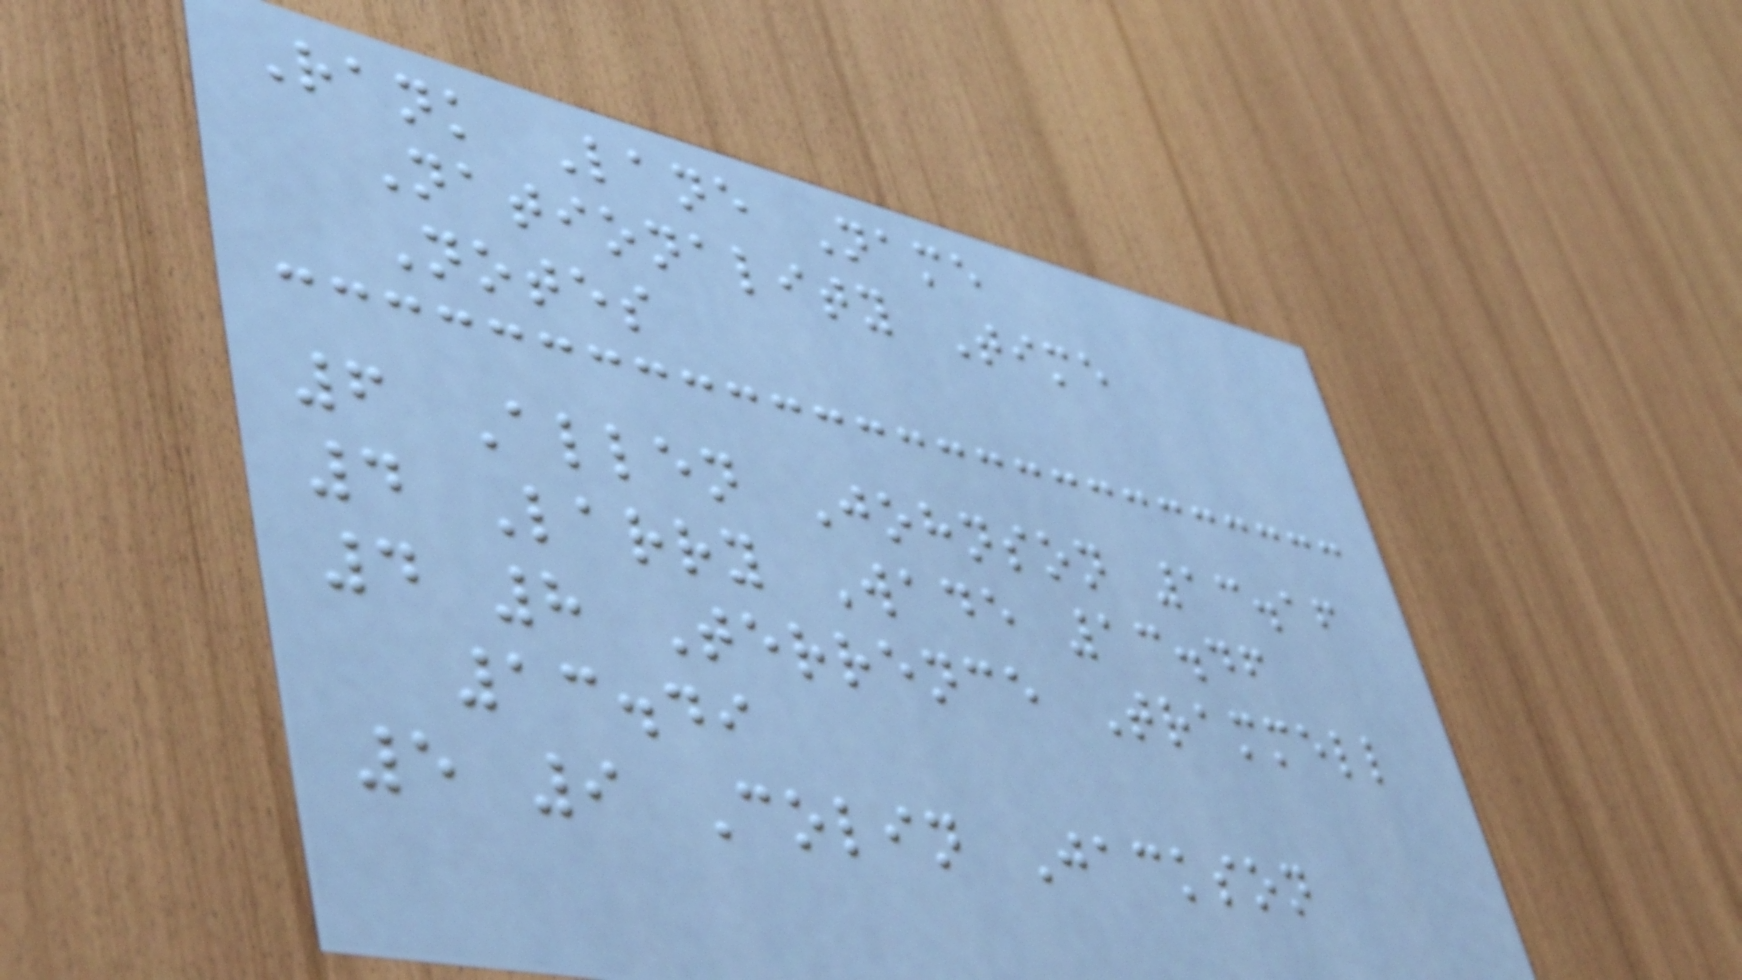Rank Lane Name
Nationality Time
Notes
6 Allen Johnson 13.16
4 Larry Wade 13.46
4 8 Terrence Trammell
13.49
5 9 Colin Jackson
